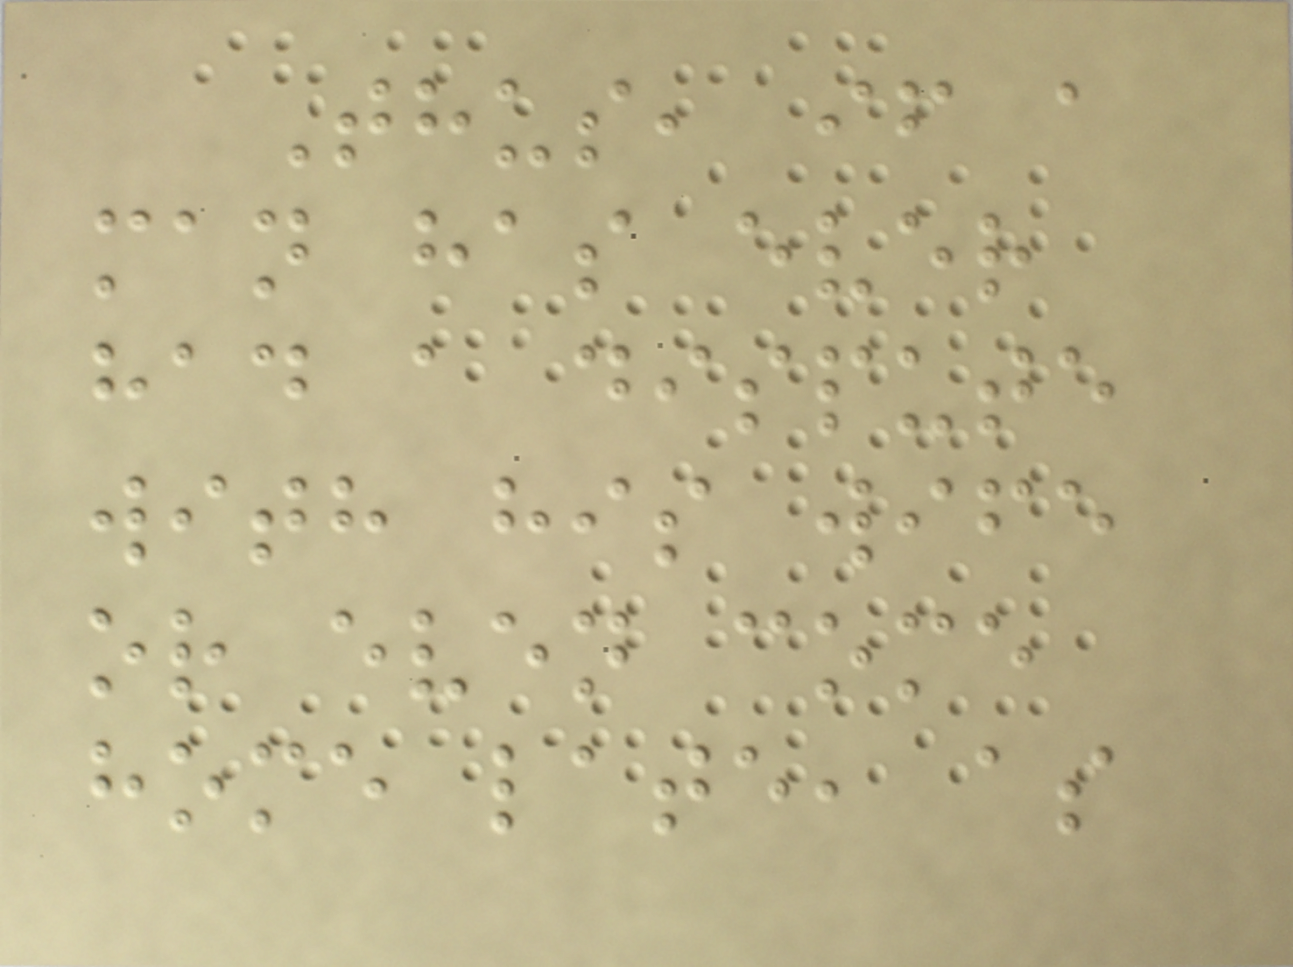Thus, if a
man has ever
had a dispute
with his wife
or even come
home late, as
